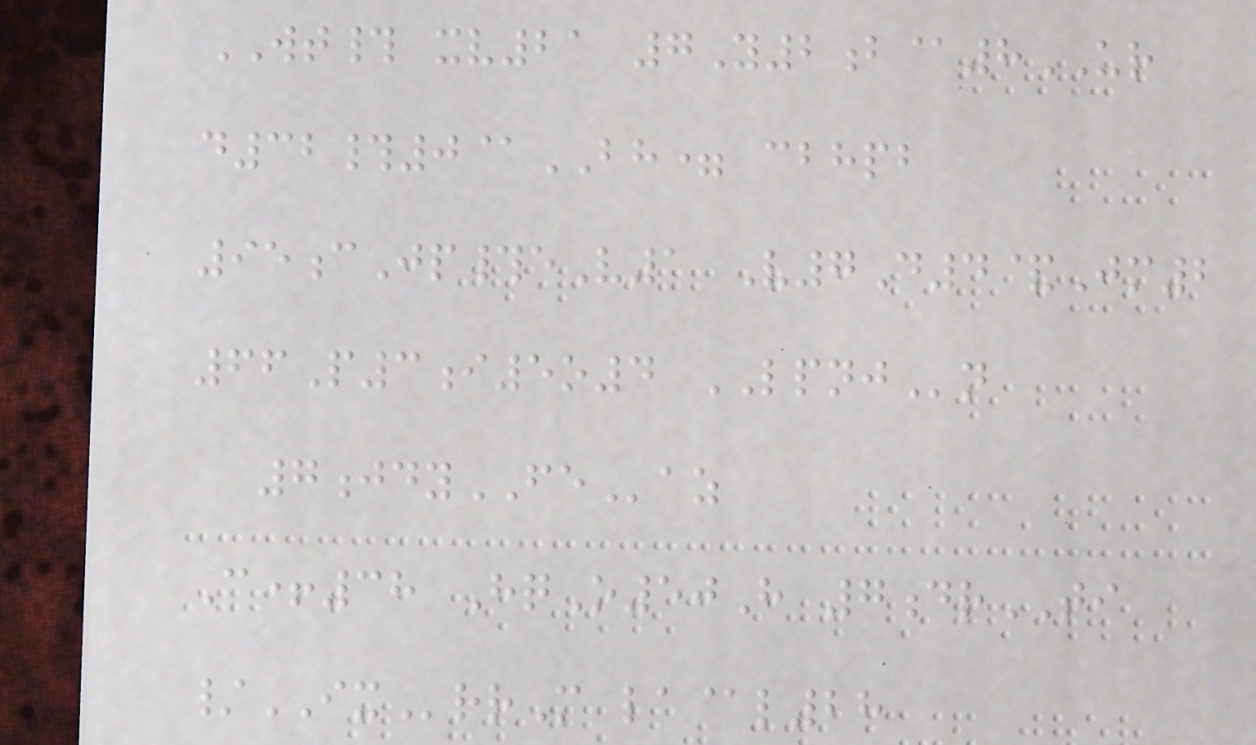WT# xv21 7Y2b@8UR
d32#0@BH= cbhpb
95cJp#eV1 V7D4&Jm2
66P3i5o4 LPNJn
7jdyFEaz
C+38 HqO50H 7drTI
/IXrrM la@l28
